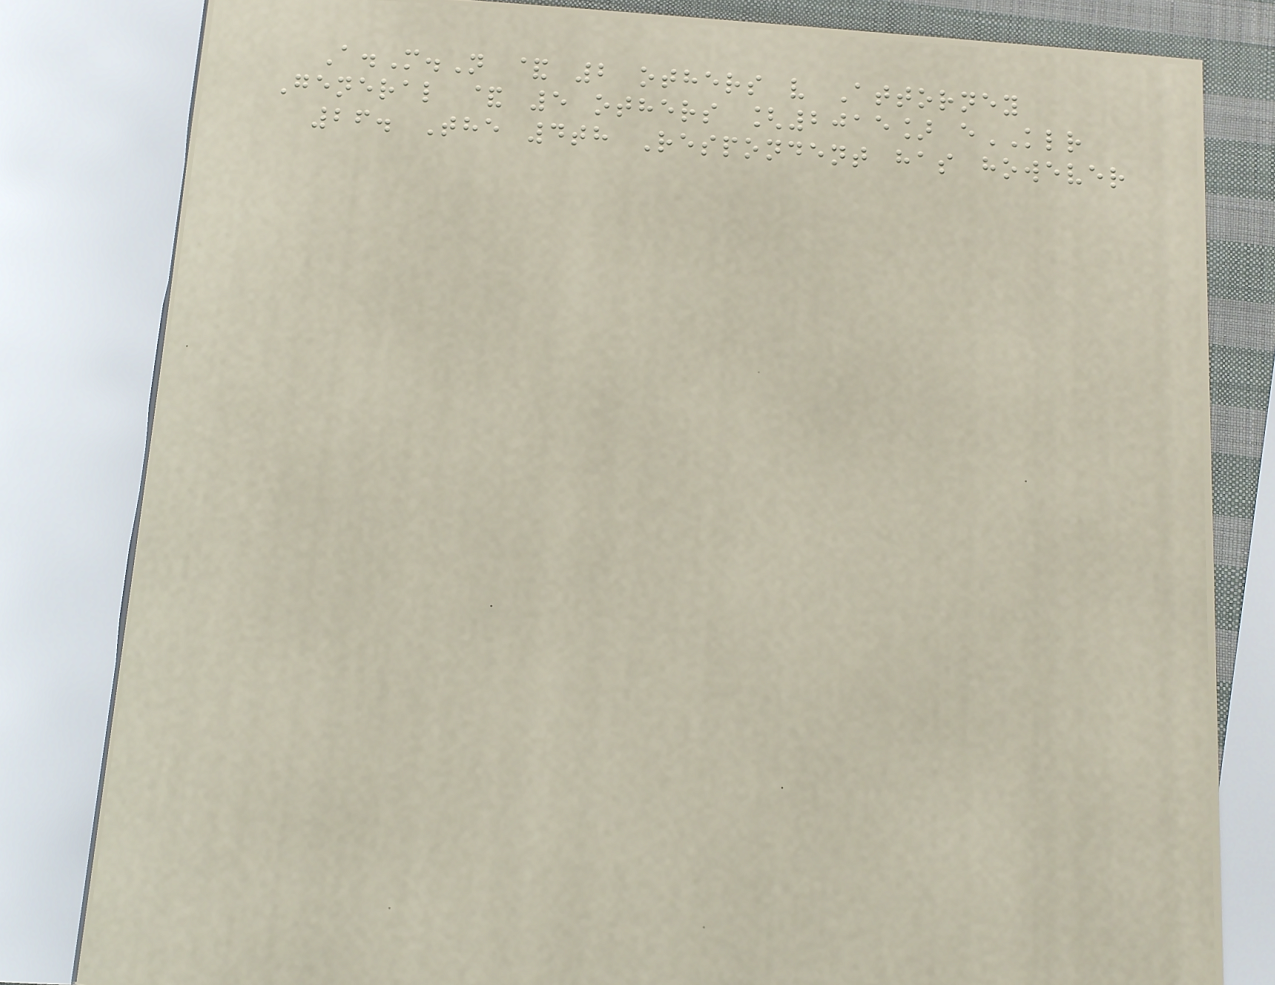A.M.N & 2 others v Attorney
General & 5 others [2015] eKLR
26. The 4th Respondent has however
